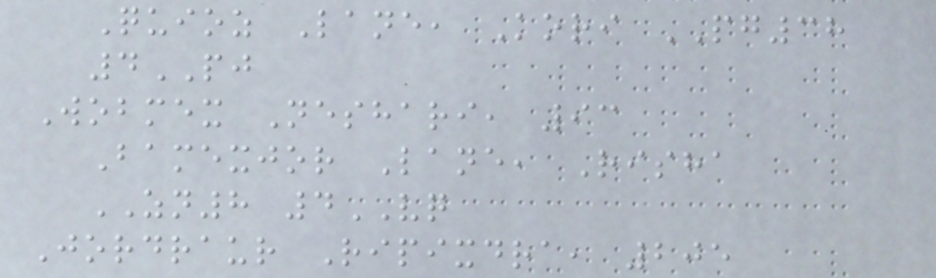Quioz Lane, Kori PG38
4PJ
Wobmex Neshari, 93
Bamexjor Lane, Risha
ZN8 4VQ
Jordraur Ripixdra, 205
